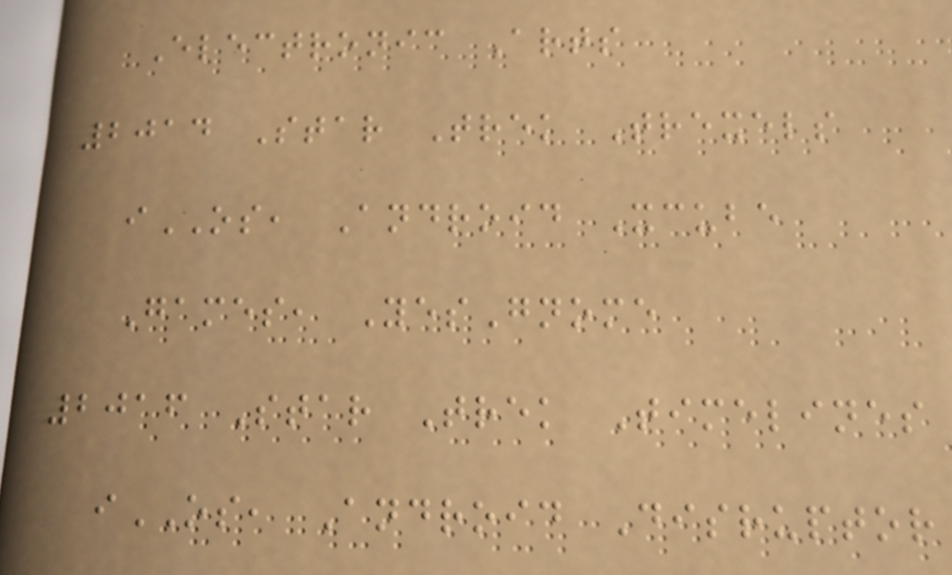Electronic Arts
2014 Star Trek Trexels
iOS, Android Xcube
Games, YesGnome
2016 Star Trek Timelines
iOS, Android Disruptor
